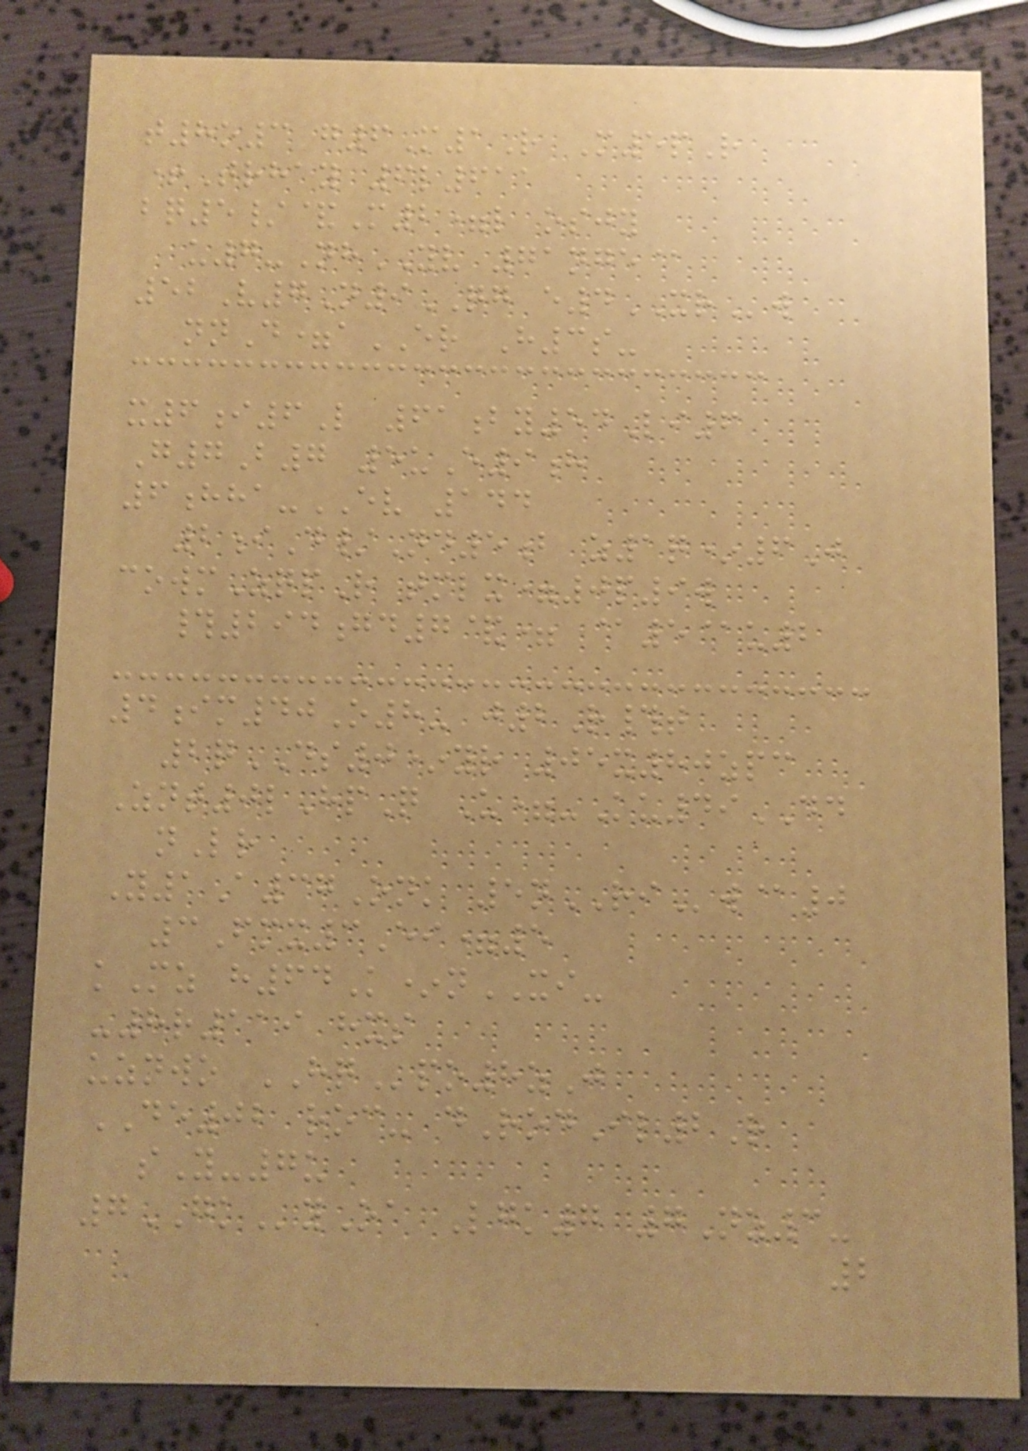t8o3 g6M1R M5pR
+Trhay 6l611
bq5/&M2=l osjy
u7-NhYV 71nge@
52V7N9QG e4XRw
nnD=aER H3s-
x6i6L 61by54Li6
G7B7 5uE9h
6hha-EV 144
2iD/Nd5b z1q*6J
cowmZqpR tmlx=0p9w
#294gd7&= @5@u2
4im40O8- j2R#t
2qDS0*yr 05x80zpc
Znt0lHpQ U=-Ku49DD
nLr
Y1A37Onk 5nRIw@0
3Fmx3Ei=5
kMz h64K*nXI-
-8r119 hxs
uznwo HQpo8zJ
DE02 roc- dRodIl2R
sY-7u
7GKyOa Lgk7 7Nz3-
2
